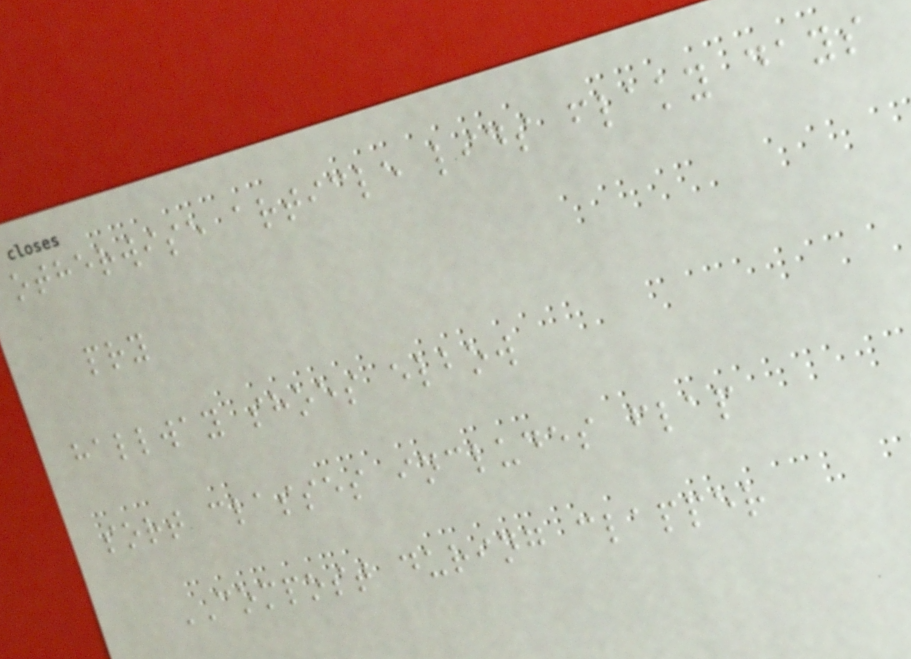otherwise article lids flaky days
pry
hallway shoes elbow
sort classes includes flap
COMPOST during clapper
